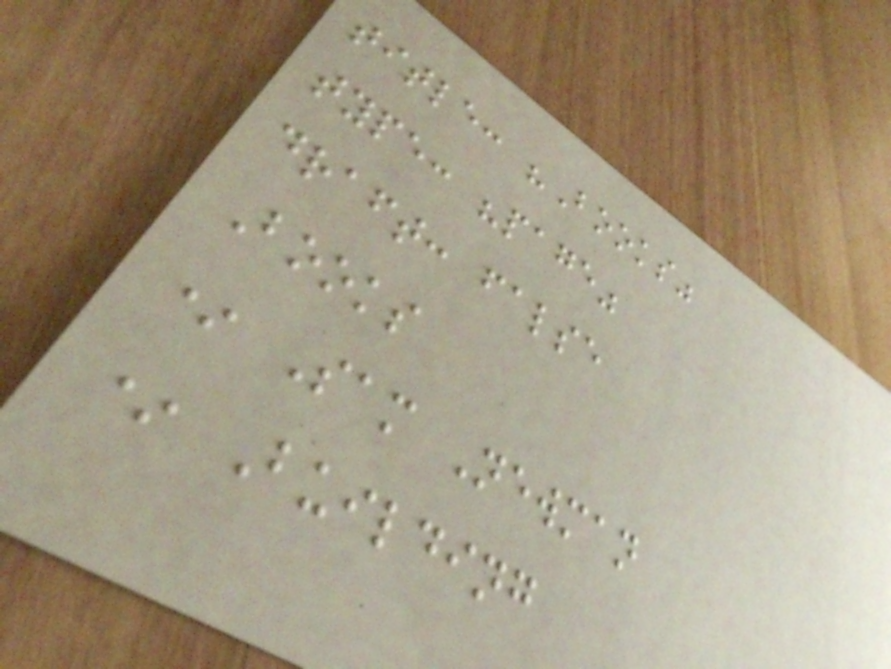title: "Books"
type: "page"
draft: false
Books
* Sam Newman
* Building
